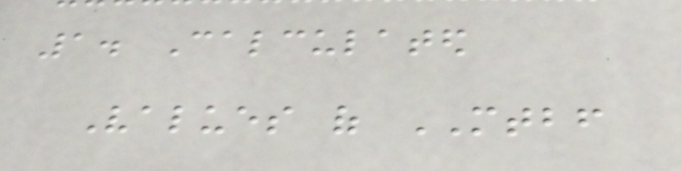1. Calculated
Values of MTBF
